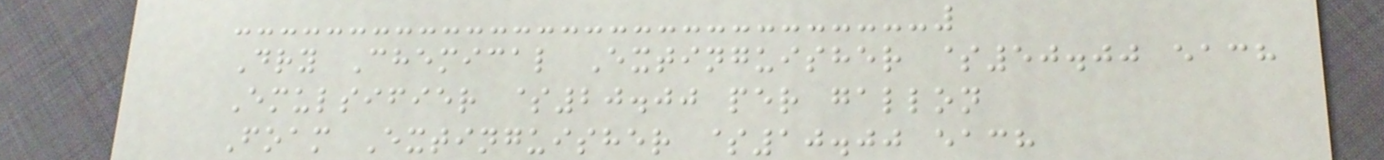Dry Chemical Extinguisher $50.00 each
Emulsifier $20.00 per gallon
Foam Extinguisher $10.00 each
